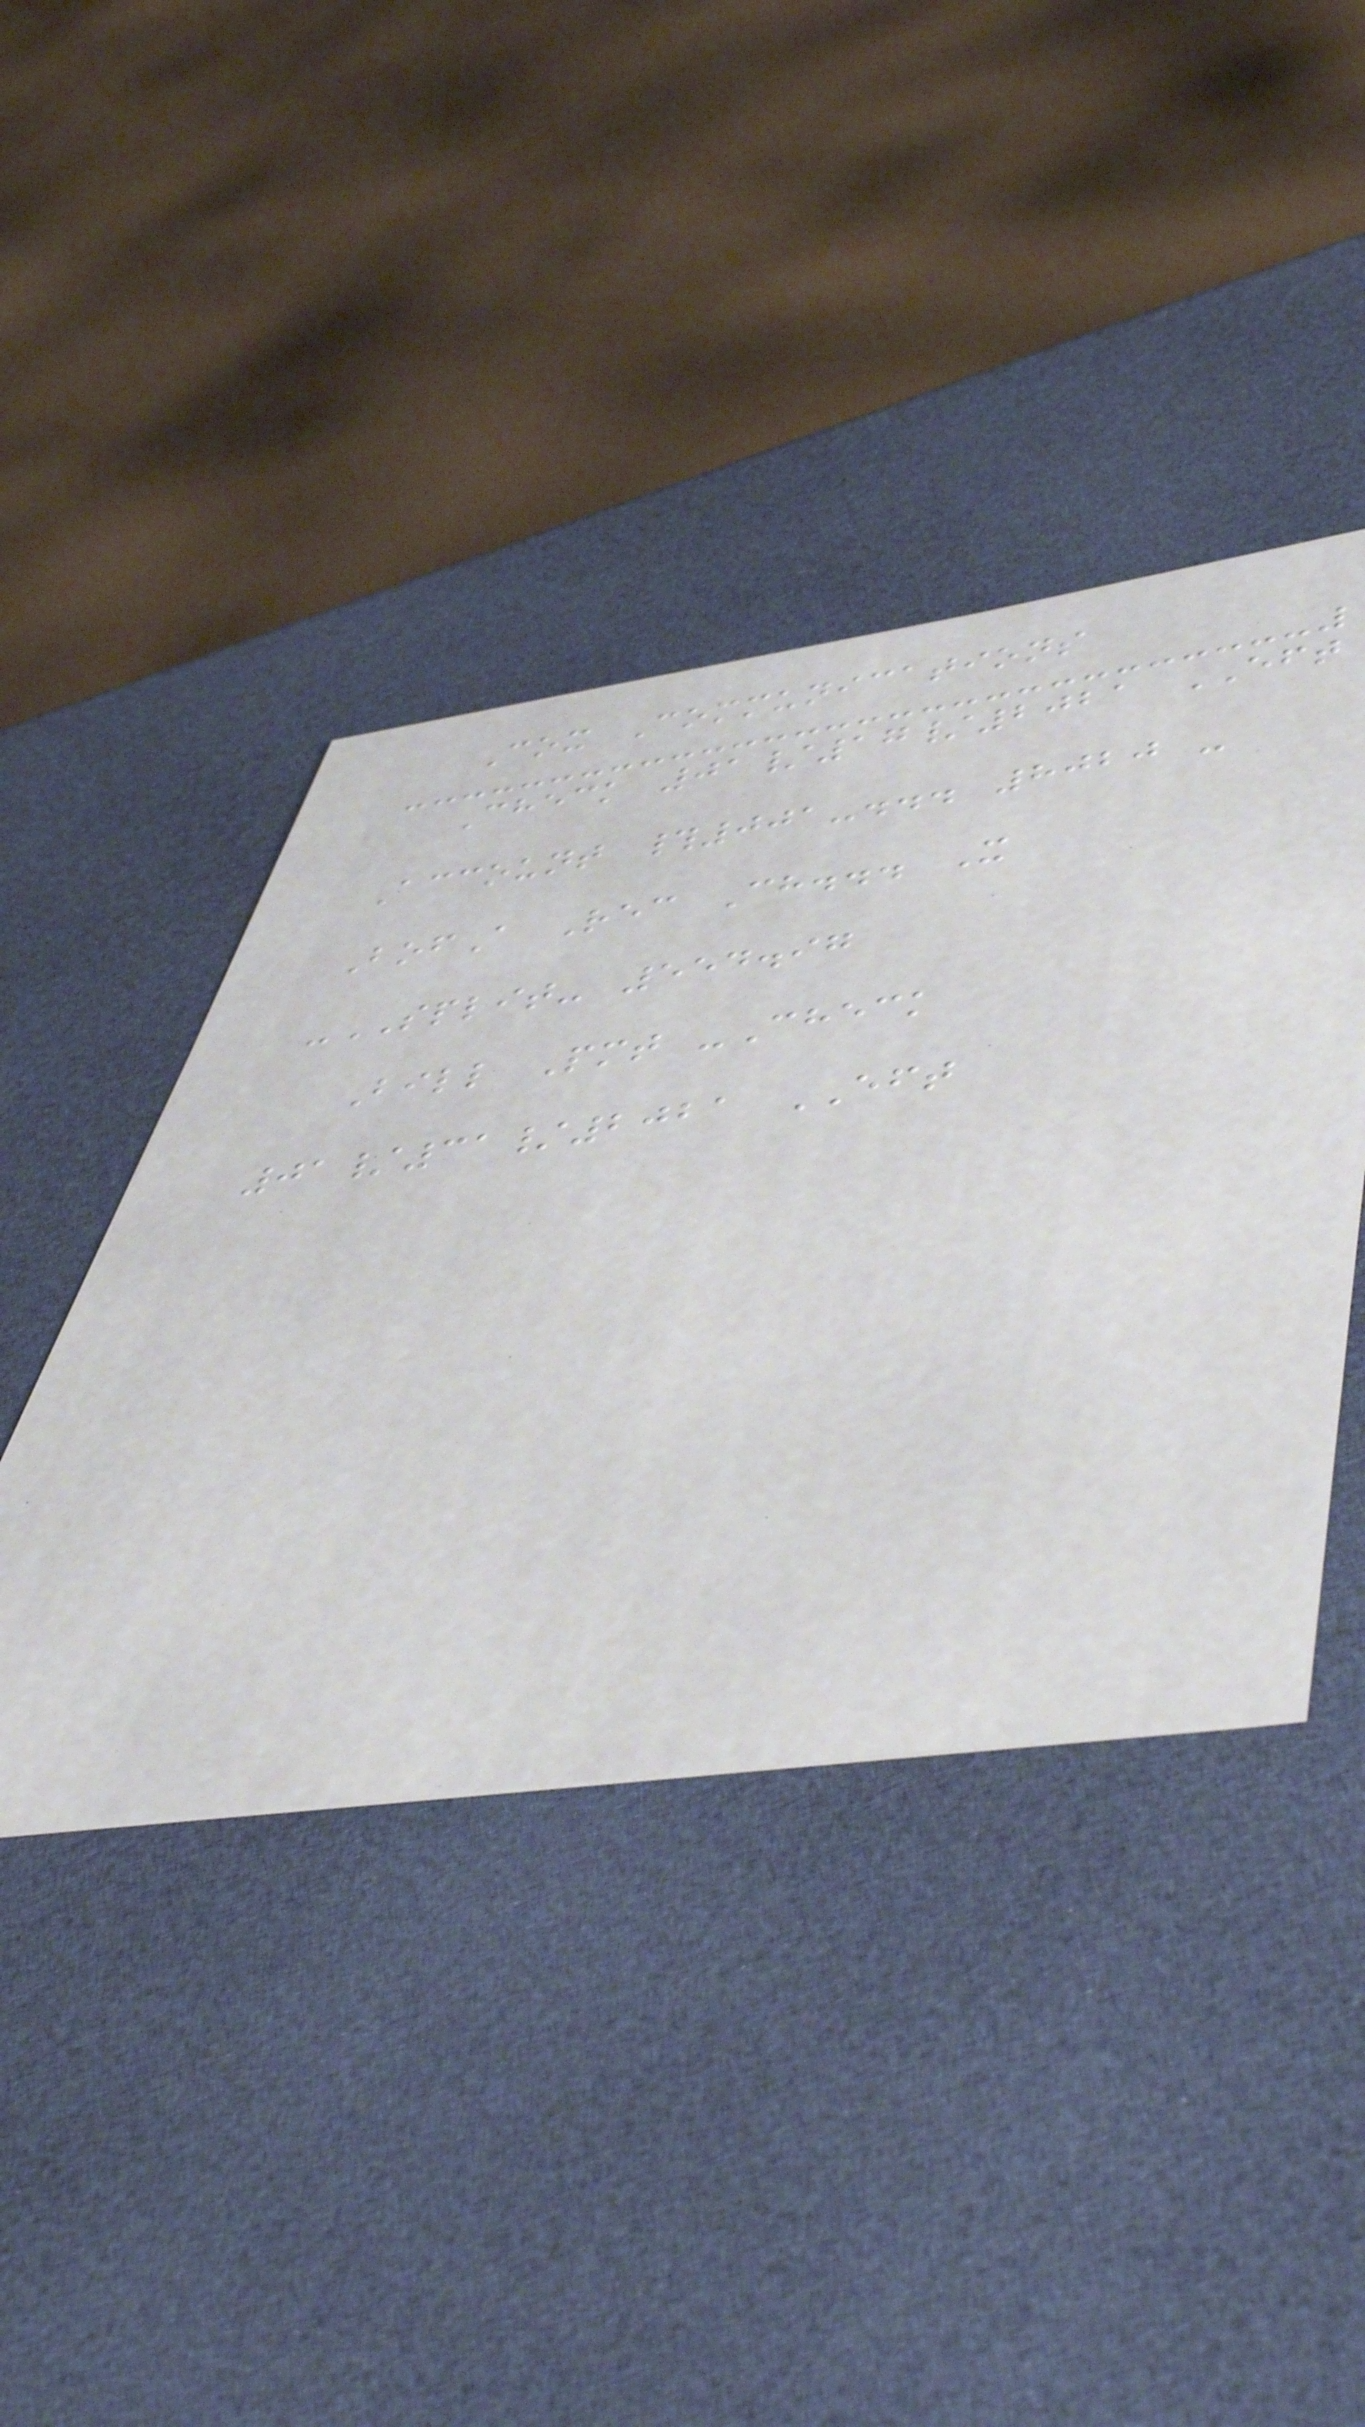Cox Communications
Check 01/17/2021 EFT
Account #001-... 8020 -
BofA Rec Ch... X
-SPLIT- 554.97
Bill Pmt -Check
01/31/2021 EFT
